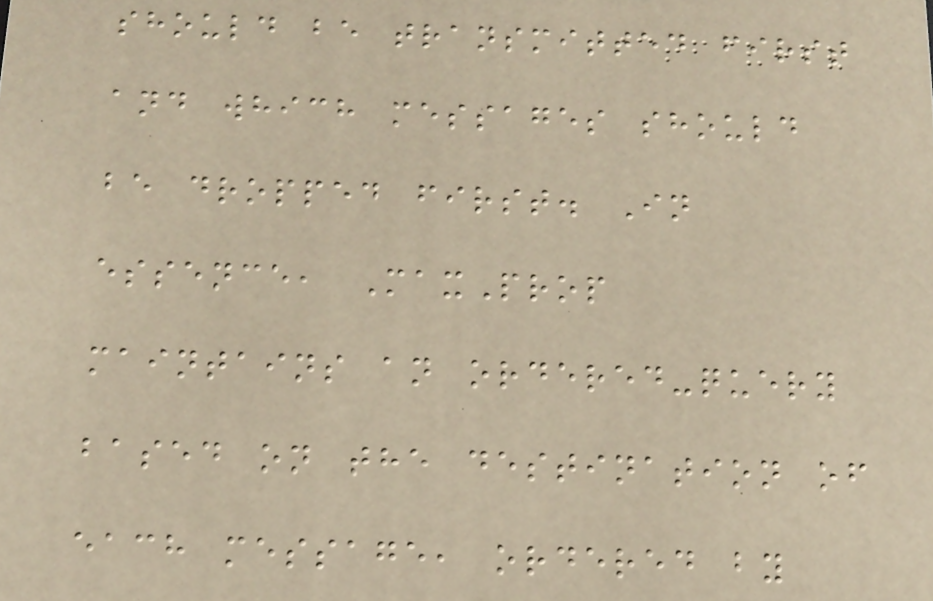should be transmitted first
and which messages should
be dropped first. In
essence, MaxProp
maintains an ordered-query
based on the destination of
each message, ordered by
